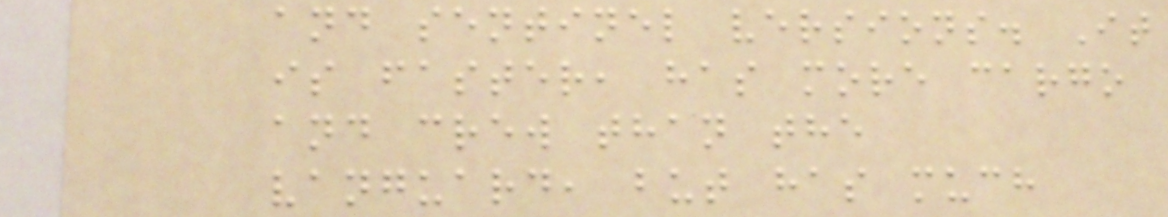and sentinel versions. It
is faster, has more cargo
and crew than the
vanguard, but has much
